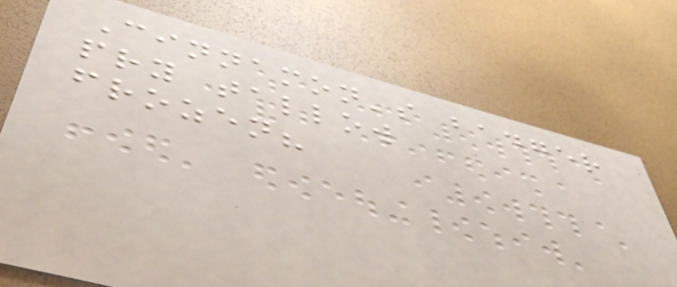Cinnamon's badger
pry tallow
frozen?
